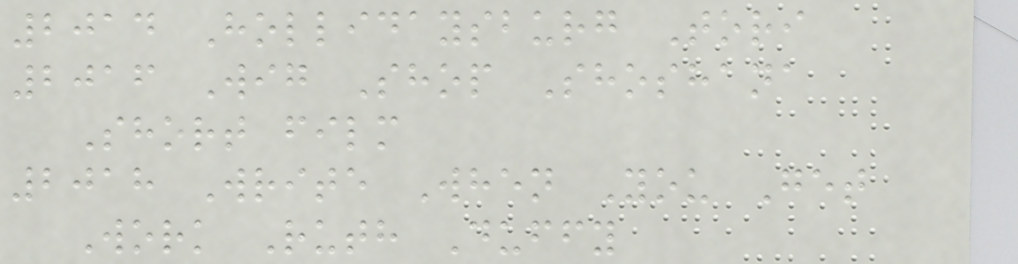2014 Hollidaysburg Tori
2016 Wig Shop Shoshana
Short film
2018 Write When You Get
Work Ruth Duffy
